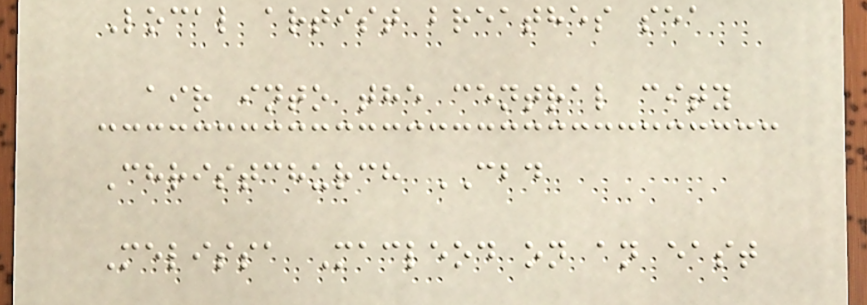Local artist breathes sea
air into the central city
Christchurch CBD
Melissa Macleod on an east
